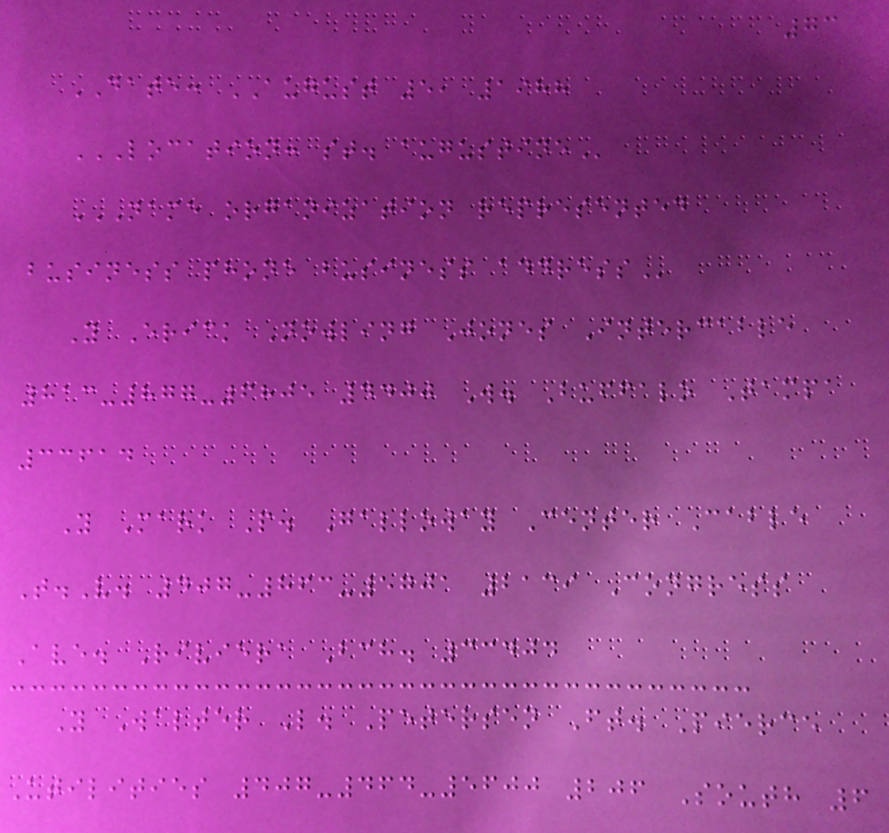73
DATE: AUGUST 5, 1988
LOCATION: ST. AUGUSTINE
NAME ORGANIZATION REPRESENTED
BUSINESS PHONE BUSINESS ADDRESS
Y Erick Nowling Jones Intercable
813-877-6805 4400 W. Buffalo Tampa
33614
Y Mark P. Galloway Center Cable
T.V. 407-863-5701 2139 Congress
Ave. Riviera Bch. 33404
Y Walter L. Petersen Ft. Pierce
Utilities 407-464-5600 206 South 6
